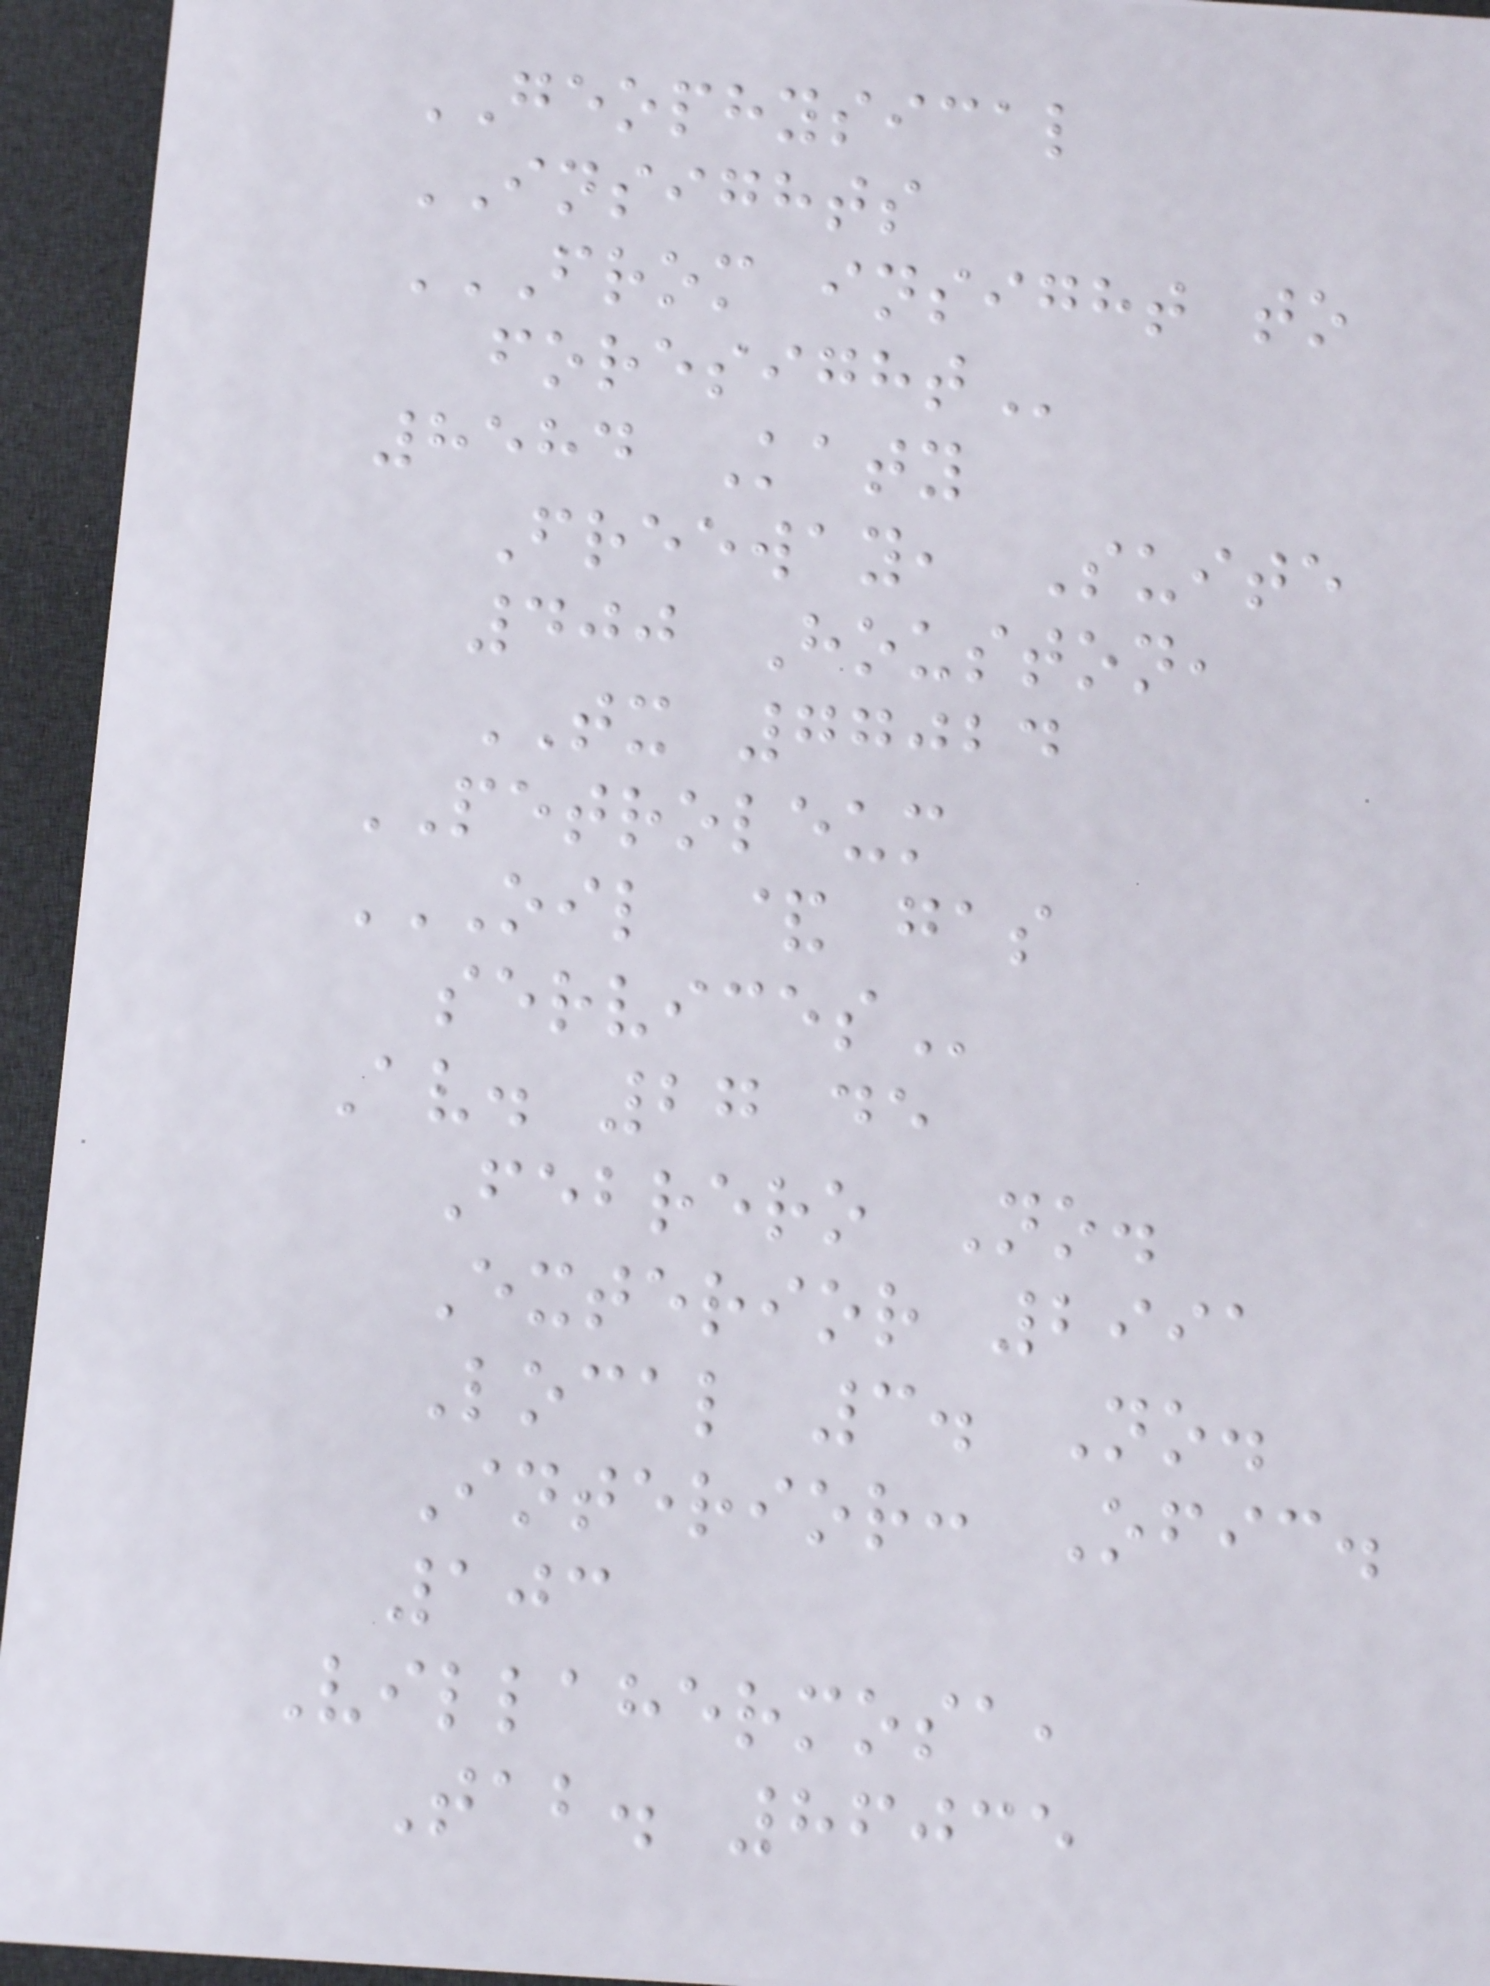GEOPHYSICAL
INSIGHTS
FROM INSIGHT TO
FORESIGHT
8584 Katy
Freeway, Suite
400 Houston,
TX 77024
PETROLEUM
OIL & GAS
SERVICES
Av. 27 de
Febrero No.
Exterior 2991
Local 3. No.
Interior: Ofic.
103
Villahermosa,
Tab. 86035
